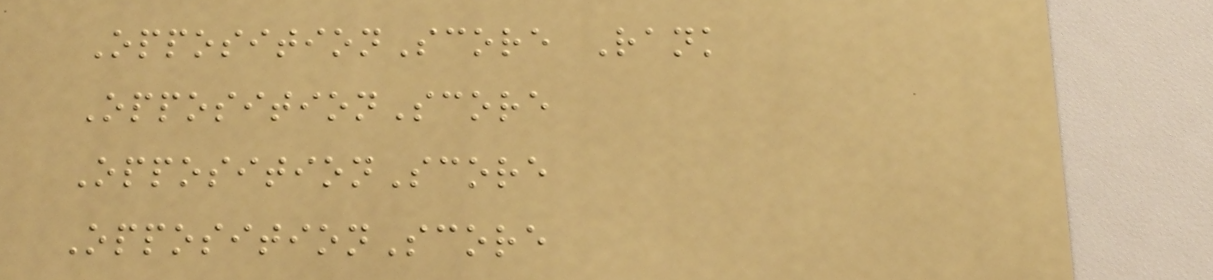OppositionScore Rank
OppositionScore
OppositionScore
OppositionScore
